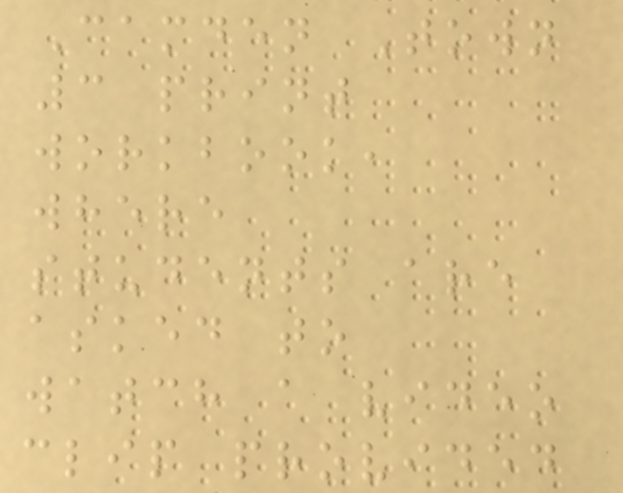Camden Town
3 print
workbook,
where
students are
asked to
watch a video
clip provided
